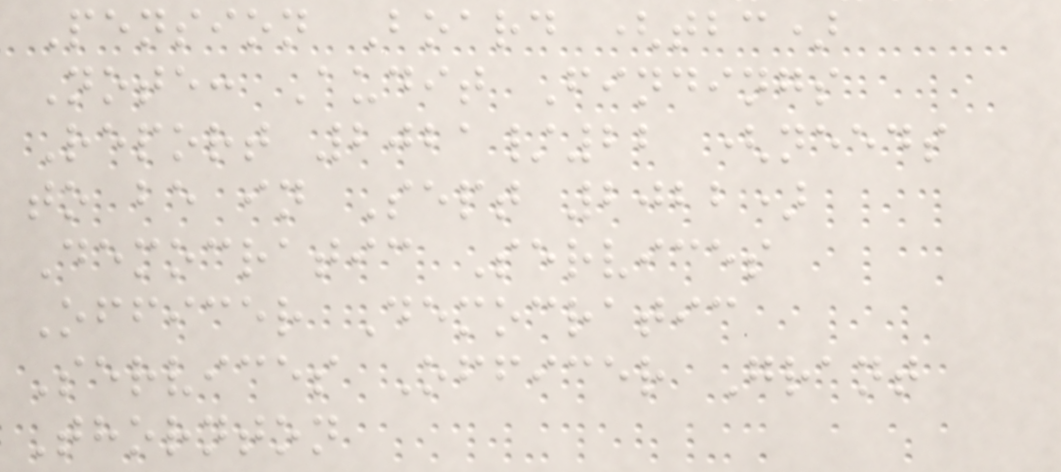Pension Board (tbc)
Note: Audit Findings
Report 2021/22 (needs
to be in Sept 2022)
Democratic Services
Officer Democratic
Services Officer Grant
Thornton
